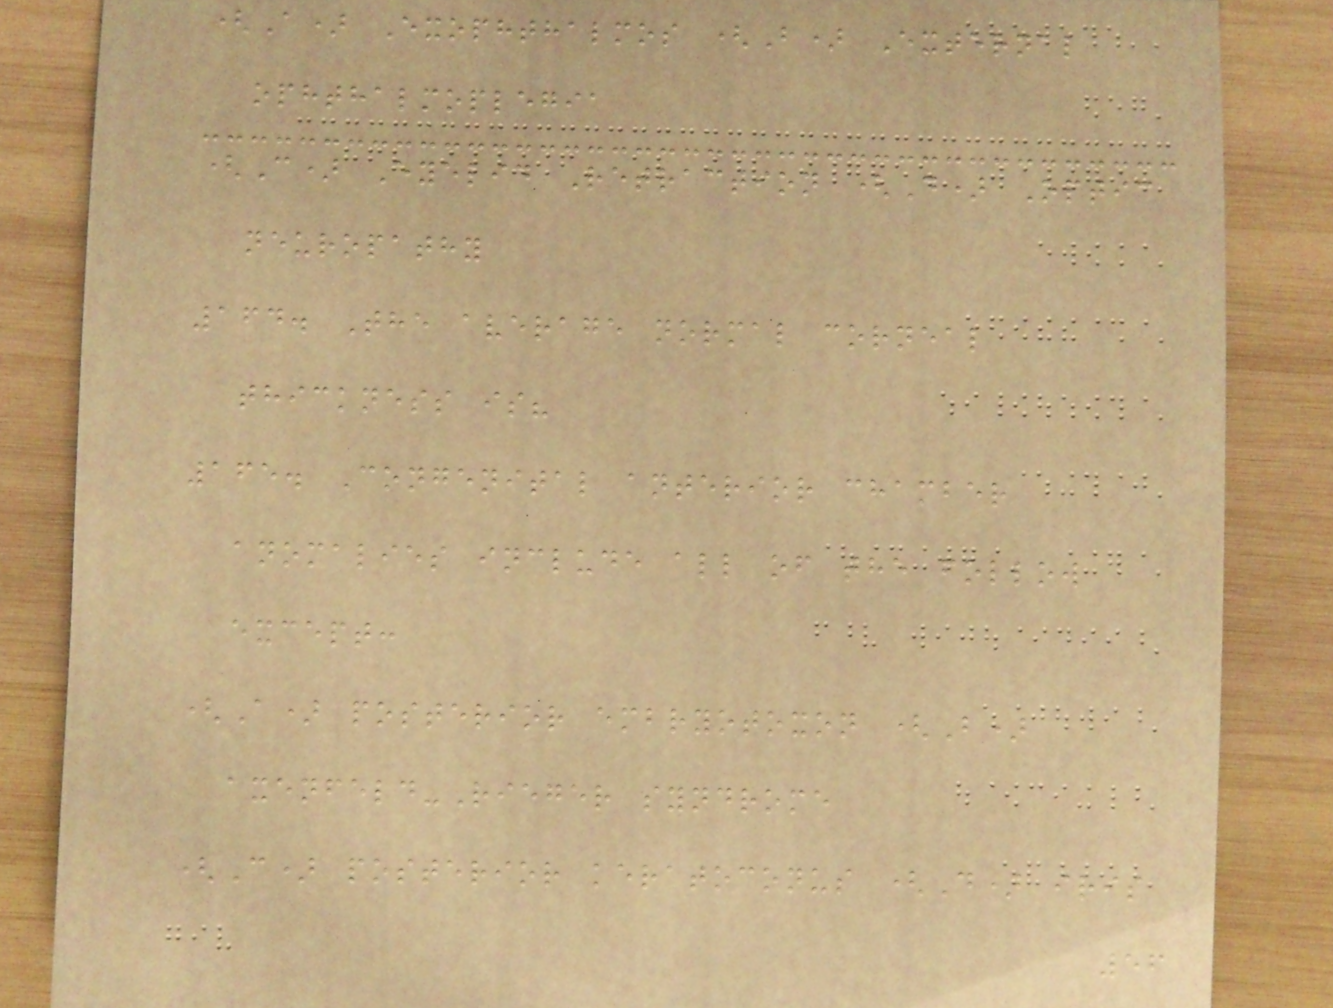(A) Exophthalmos (B) External
ophthalmoplegia
(C) Eyelid Retraction (D) Optic
neuropathy
164. The average normal corneal
thickness is?
165. Congenital anterior chamber
anomalies include all of the follow
except:
(A) posterior embryotoxon (B)
axenfeld-Rieger syndrome
(C) posterior keratoconus (D) iris
56
